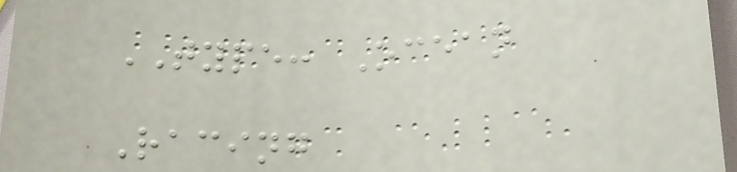TYPE: Ocean
Racing
